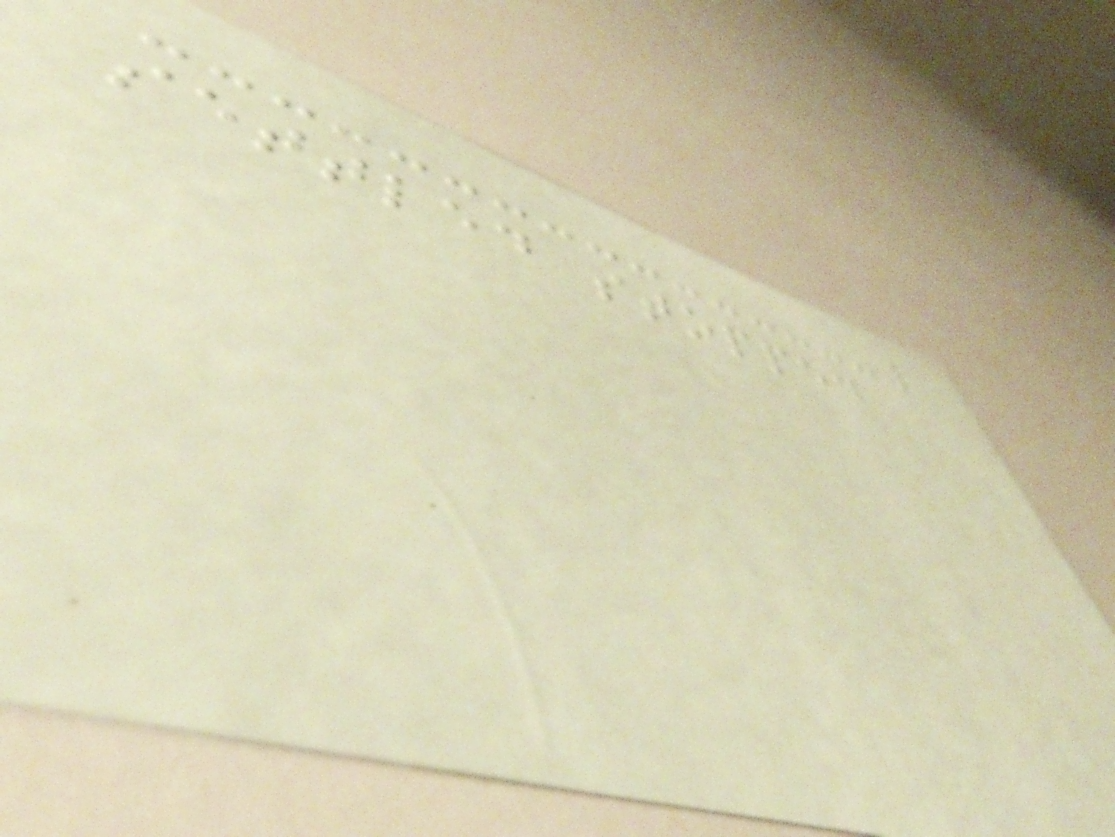settled stopped
